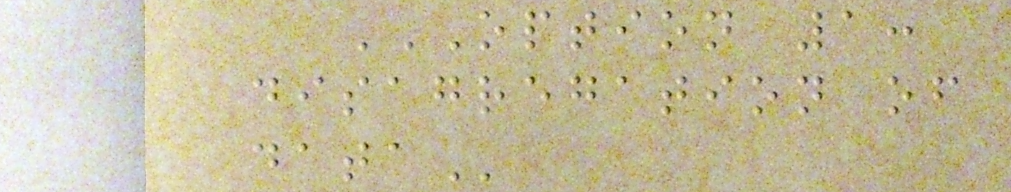OPTION 1:
DISAGREGATION OF
DATA
